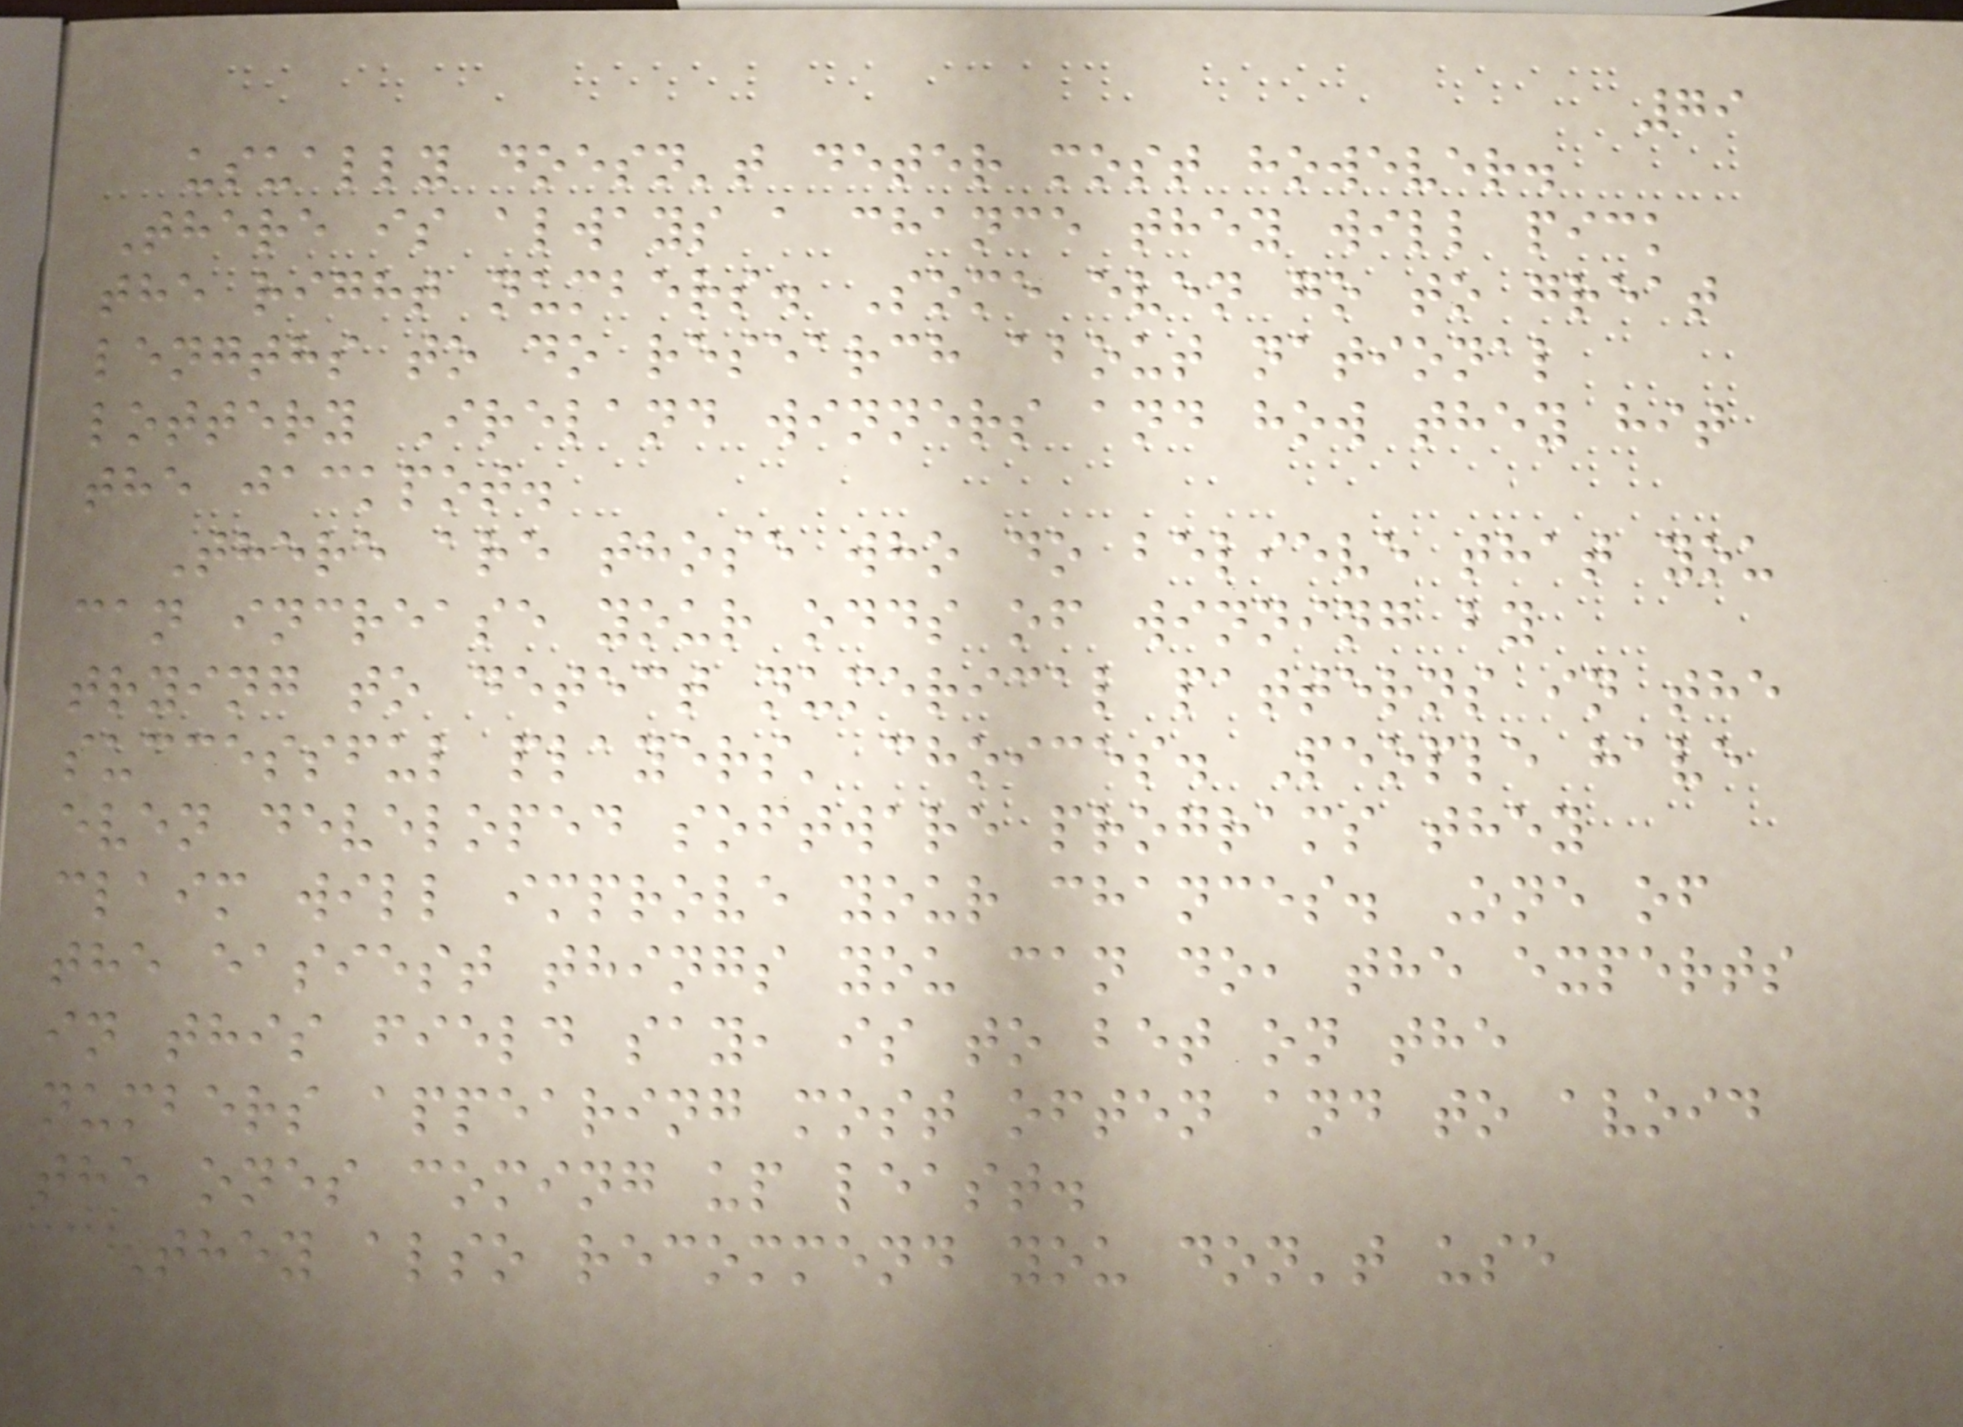79
usually doesn't deter most however.
There is always a chance they will pick
the right numbers. Some even go to great
lengths to do research about national
lottery Ireland winners and how they hit
the jackpot.
There are those who do believe that you
can increase your odds of winning by
trying to detect numerical patterns in the
successful players' choices. People have
even developed software programs they
claim will improve your chances. One of
the easiest things you can do, the experts
in this field say, is to bet on the
numbers appearing most often and to avoid
the ones coming up least.
They also recommend you don't use
